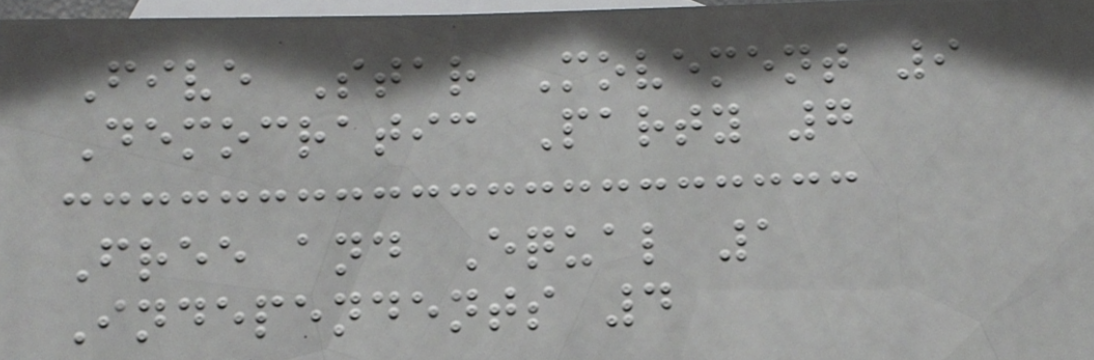Five Star Movement 9
Democratic Party 7
Free and Equal 1
Independents 4
